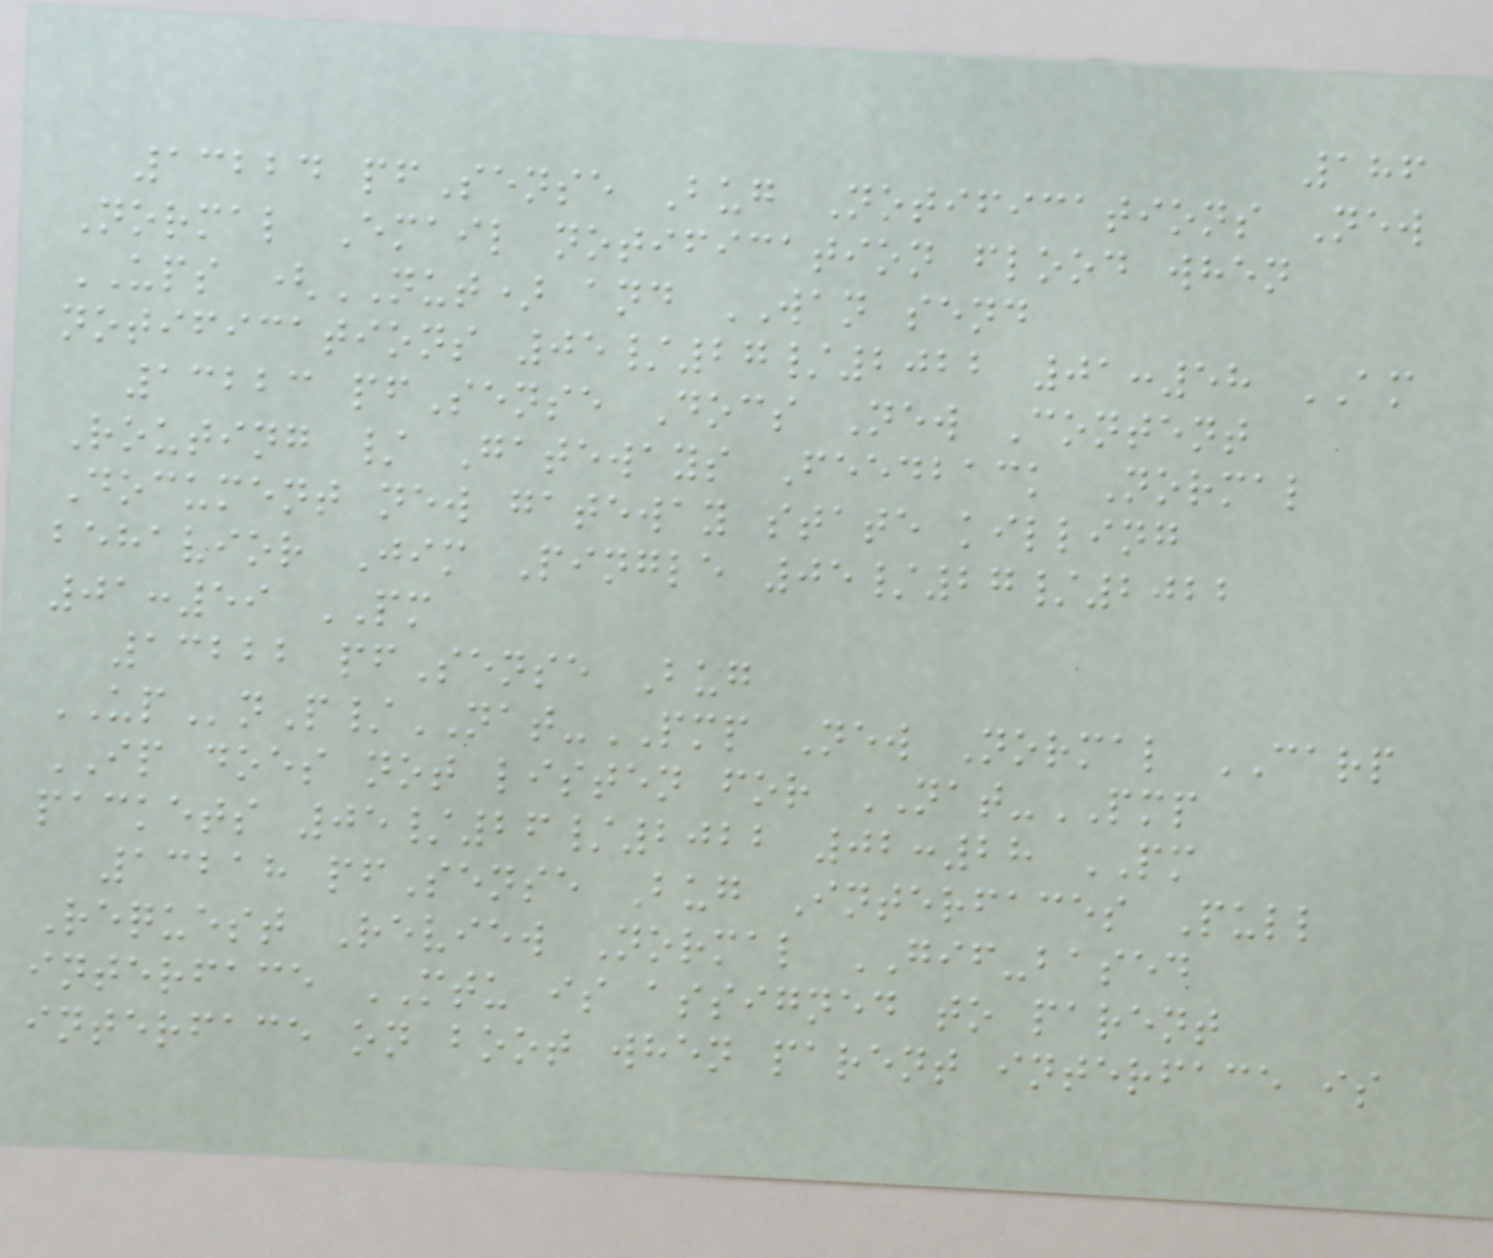186
13224 pfSense Bug Notifications New
Normal Email notification flood when
UPS (NUT) and WAN send
notifications 05/27/2022 01:58 AM
13223 pfSense Docs New Content
Routing / Gateways Feedback Normal
Document new gateway state killing
behavior Jim Pingle 05/27/2022
01:59 PM
13222 pfSense Bug
UPnP/NAT-PMP New Normal CARP
IP does not listen for NAT-PMP
packets 05/26/2022 02:28 PM
13218 pfSense Bug Interfaces Pull
Request Review Normal GIF-based
interface MTU is assigned to parent
interface on boot when parent interface is
